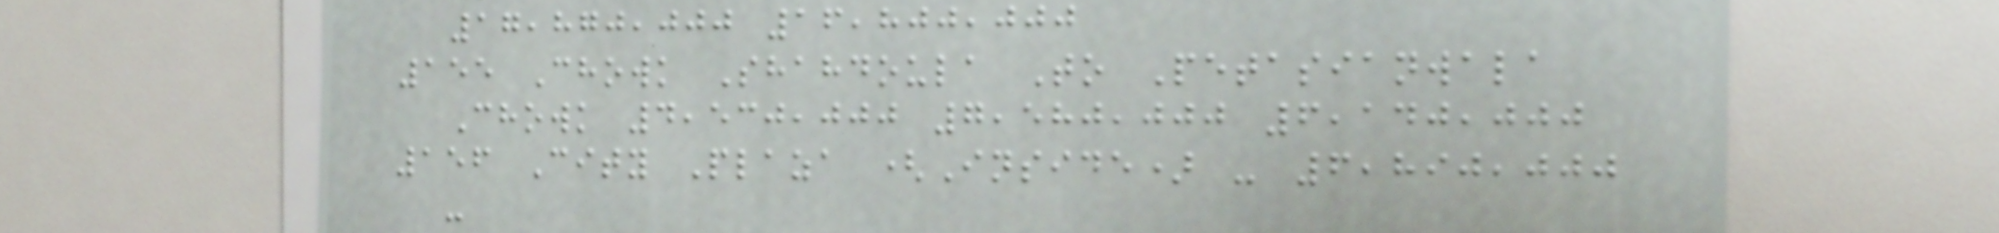17,870,000 16,800,000
155 Chowk Shahdoula To Petasianwala
Chowk 4,530,000 7,580,000 6,140,000
156 City Plaza (Inside) - 6,890,000
-
